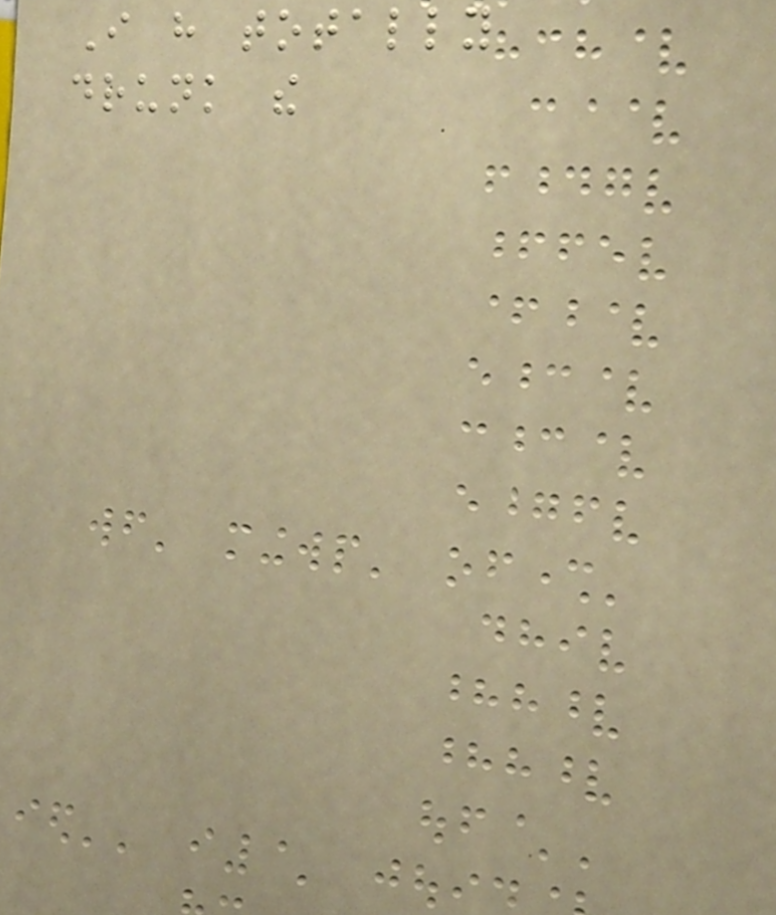I have totally
drunk the
